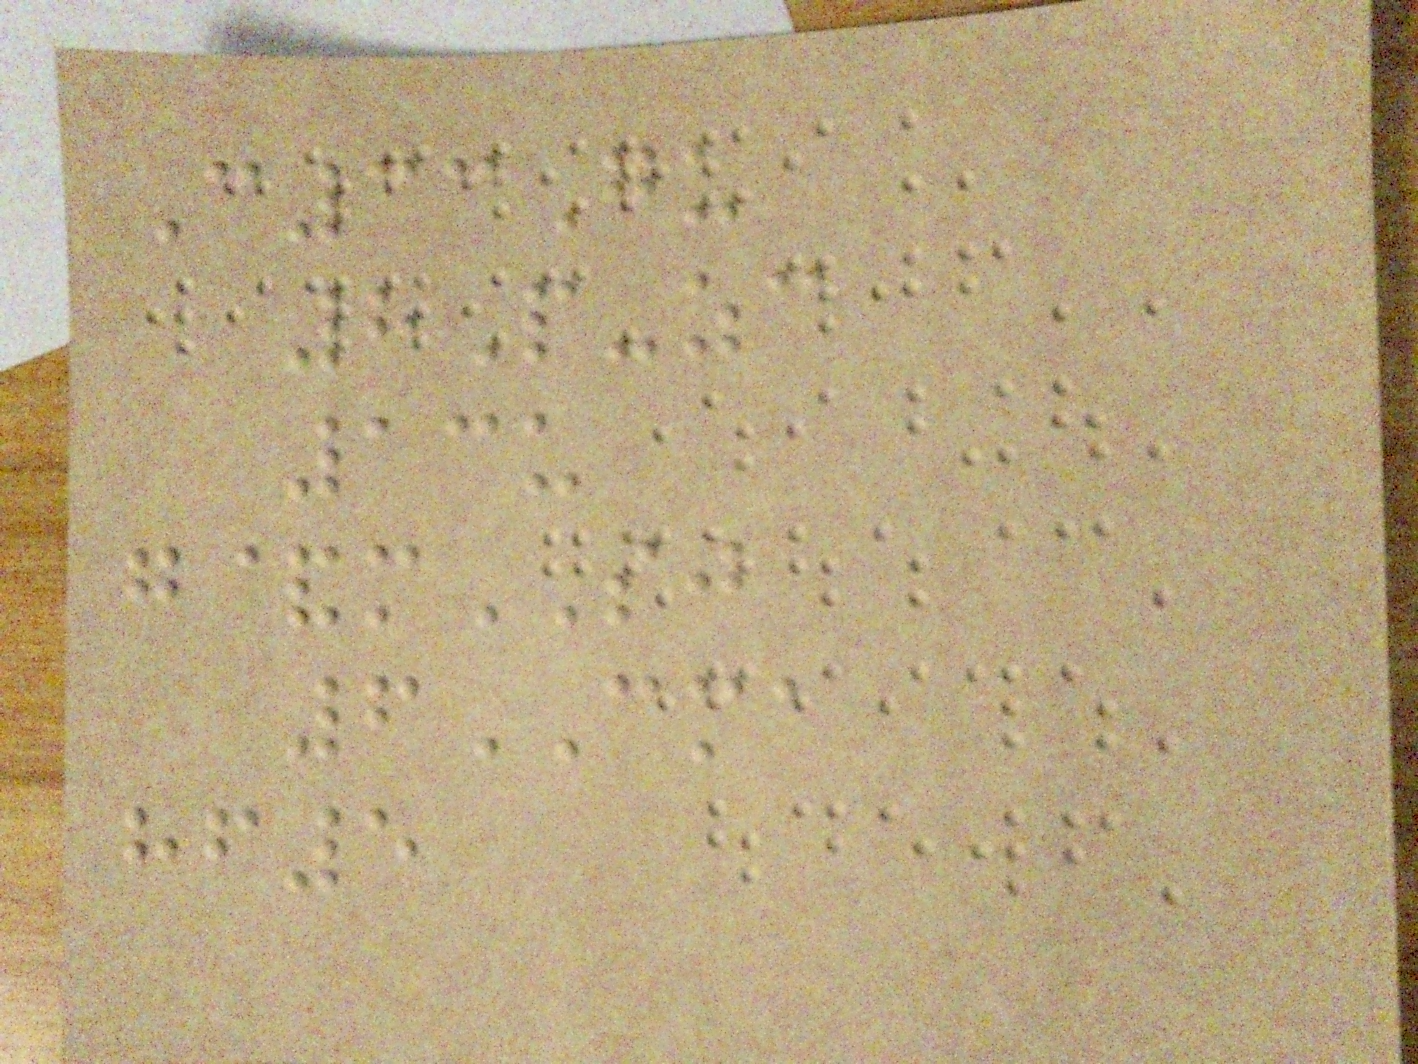C33Gu
8P-zc
13u
g&mSJ
6CMA
hf5
